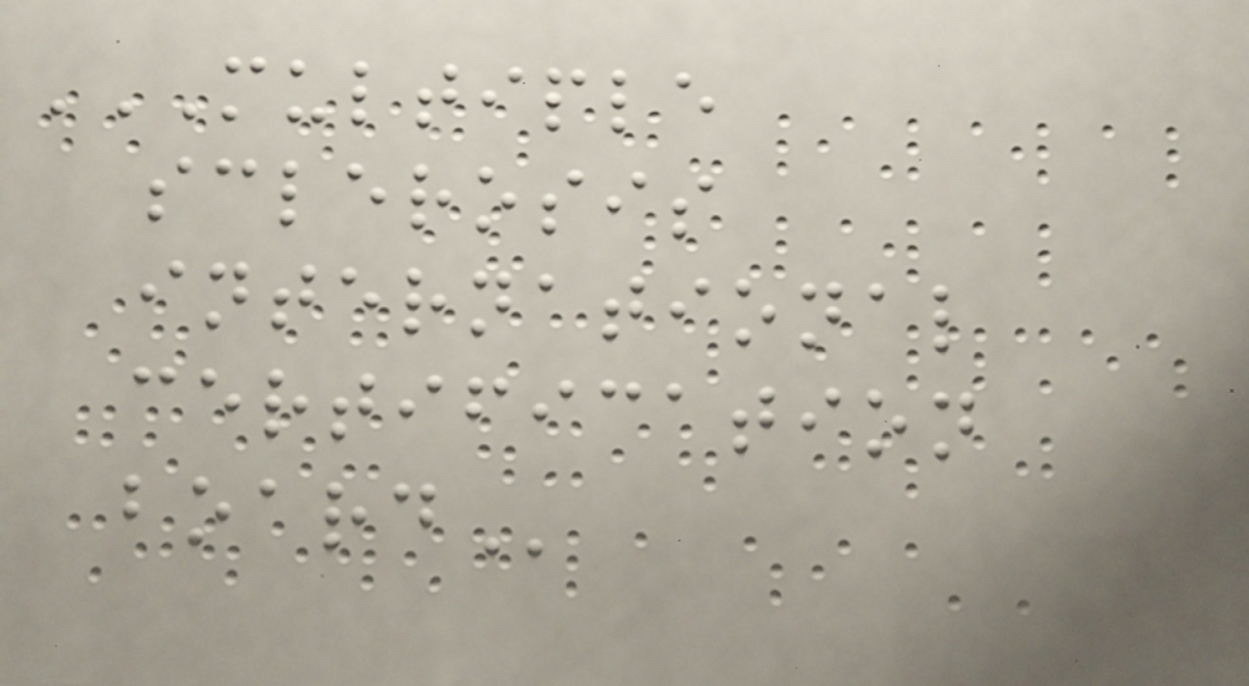MULTIPLE
SCLEROSIS
INTERNATIONAL
CERTIFICATION
BOARD
